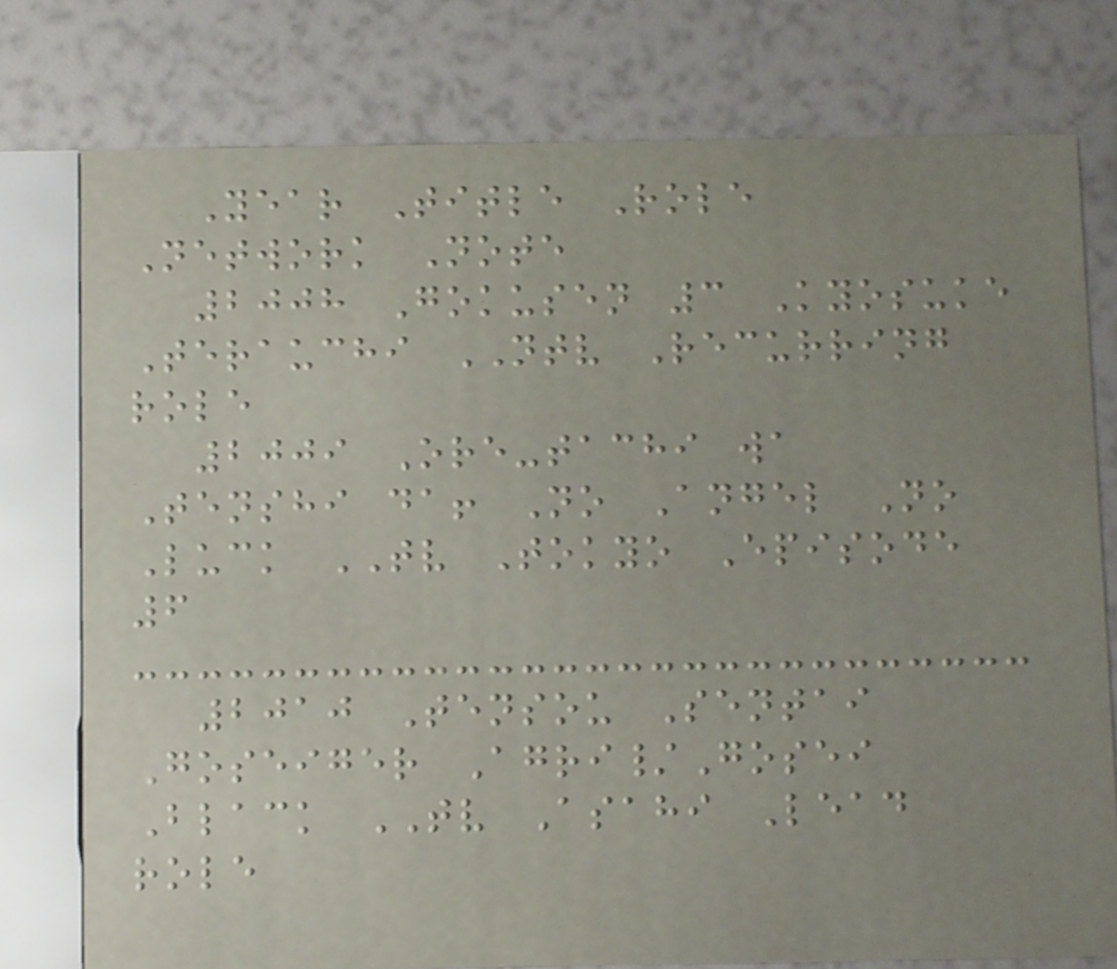Year Title Role
Network Note
2008 Gokusen 3 Kyosuke
Terauchi NTV Recurring
role
2009 Ore-tachi wa
Tenshi da! No Angel No
Luck TV Tokyo Episode
6
2010 Tensou Sentai
Goseiger Agri/Gosei
Black TV Asahi Lead
role
